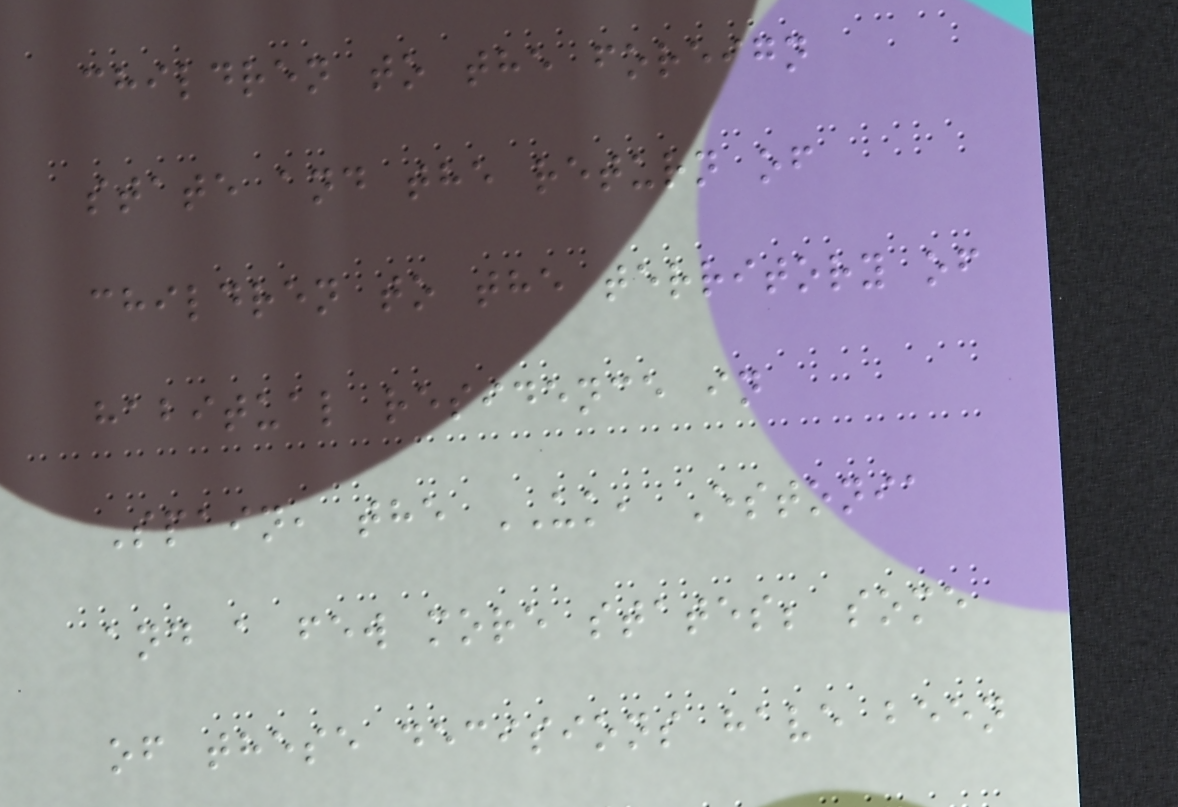children to the foreign
state and the return of
children to the territory of
habitual residence in
Spain, the UK, Estonia
and a few more states; some
of these decisions have been
